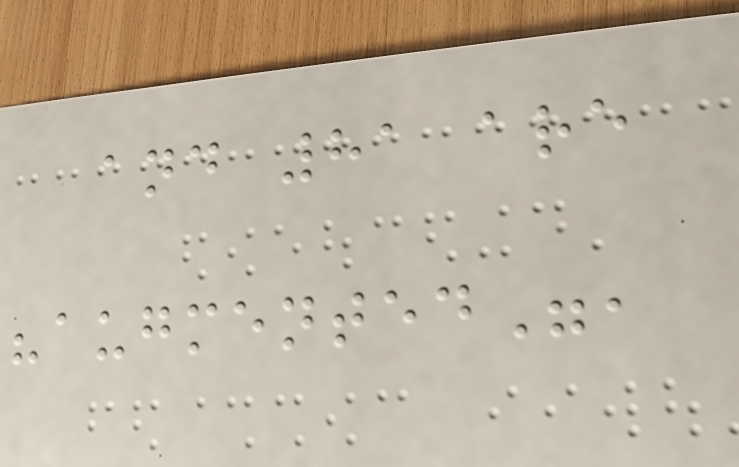and 81 are
"augmented",
